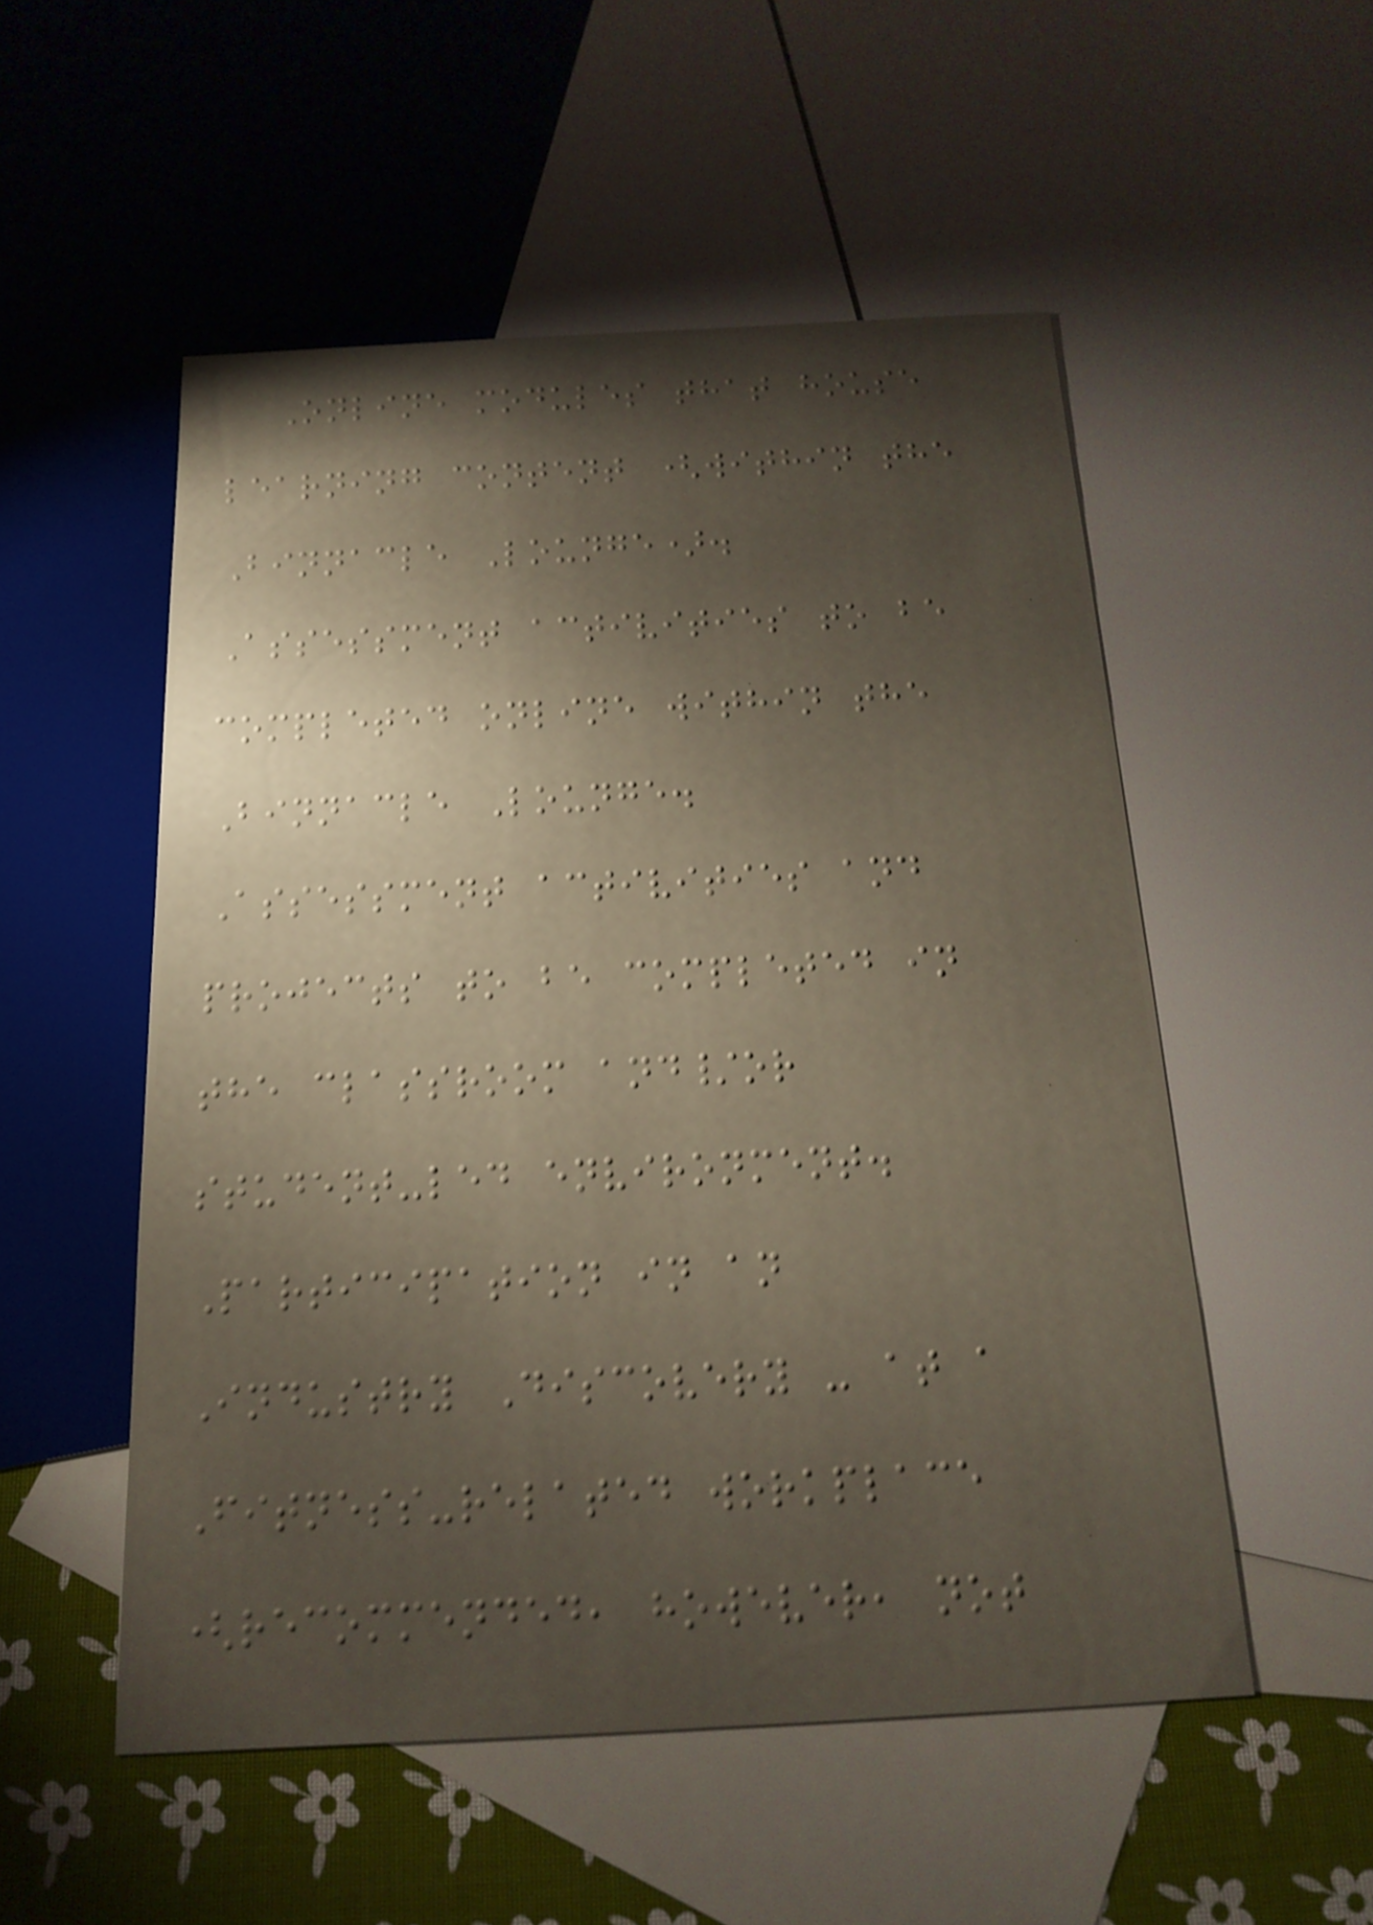Online modules that house
learning content (within the
Binnacle Lounge).
Assessment activities to be
completed online within the
Binnacle Lounge.
Assessment activities and
projects to be completed in
the classroom and/or
student-led environment.
Participation in an
Industry Discovery - at a
Fitness-related workplace
(recommended, however, not
